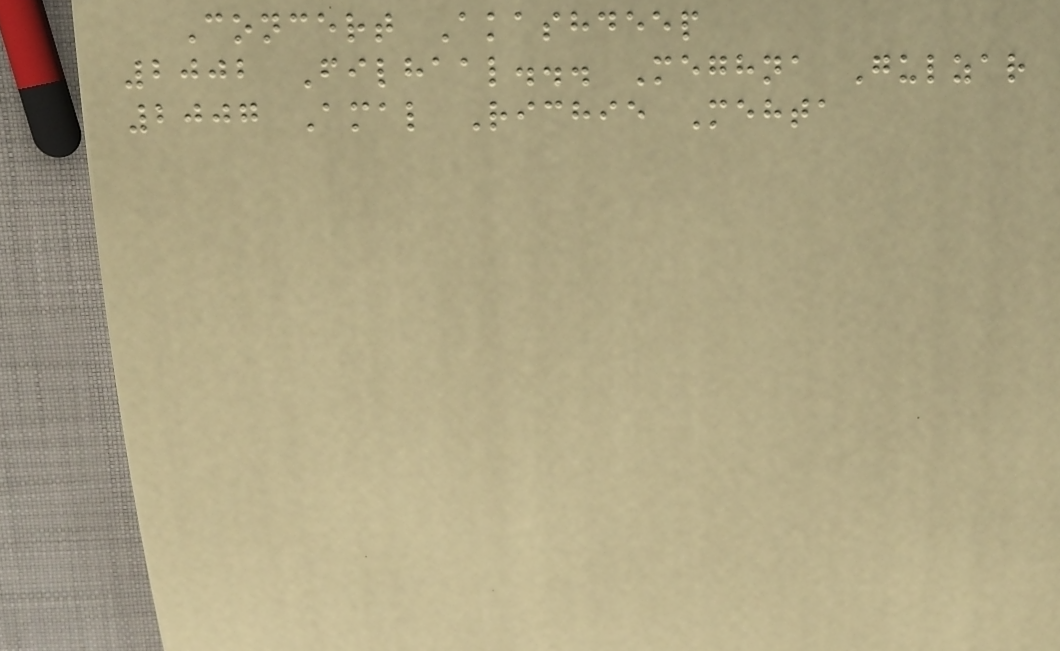Concert Akashdeep
2002 Filhaal... Meghna Gulzar
2007 Amal Richie Mehta
